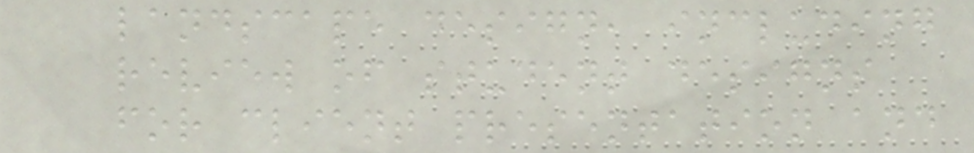landscape design, including
review of student designs
for client presentation and
